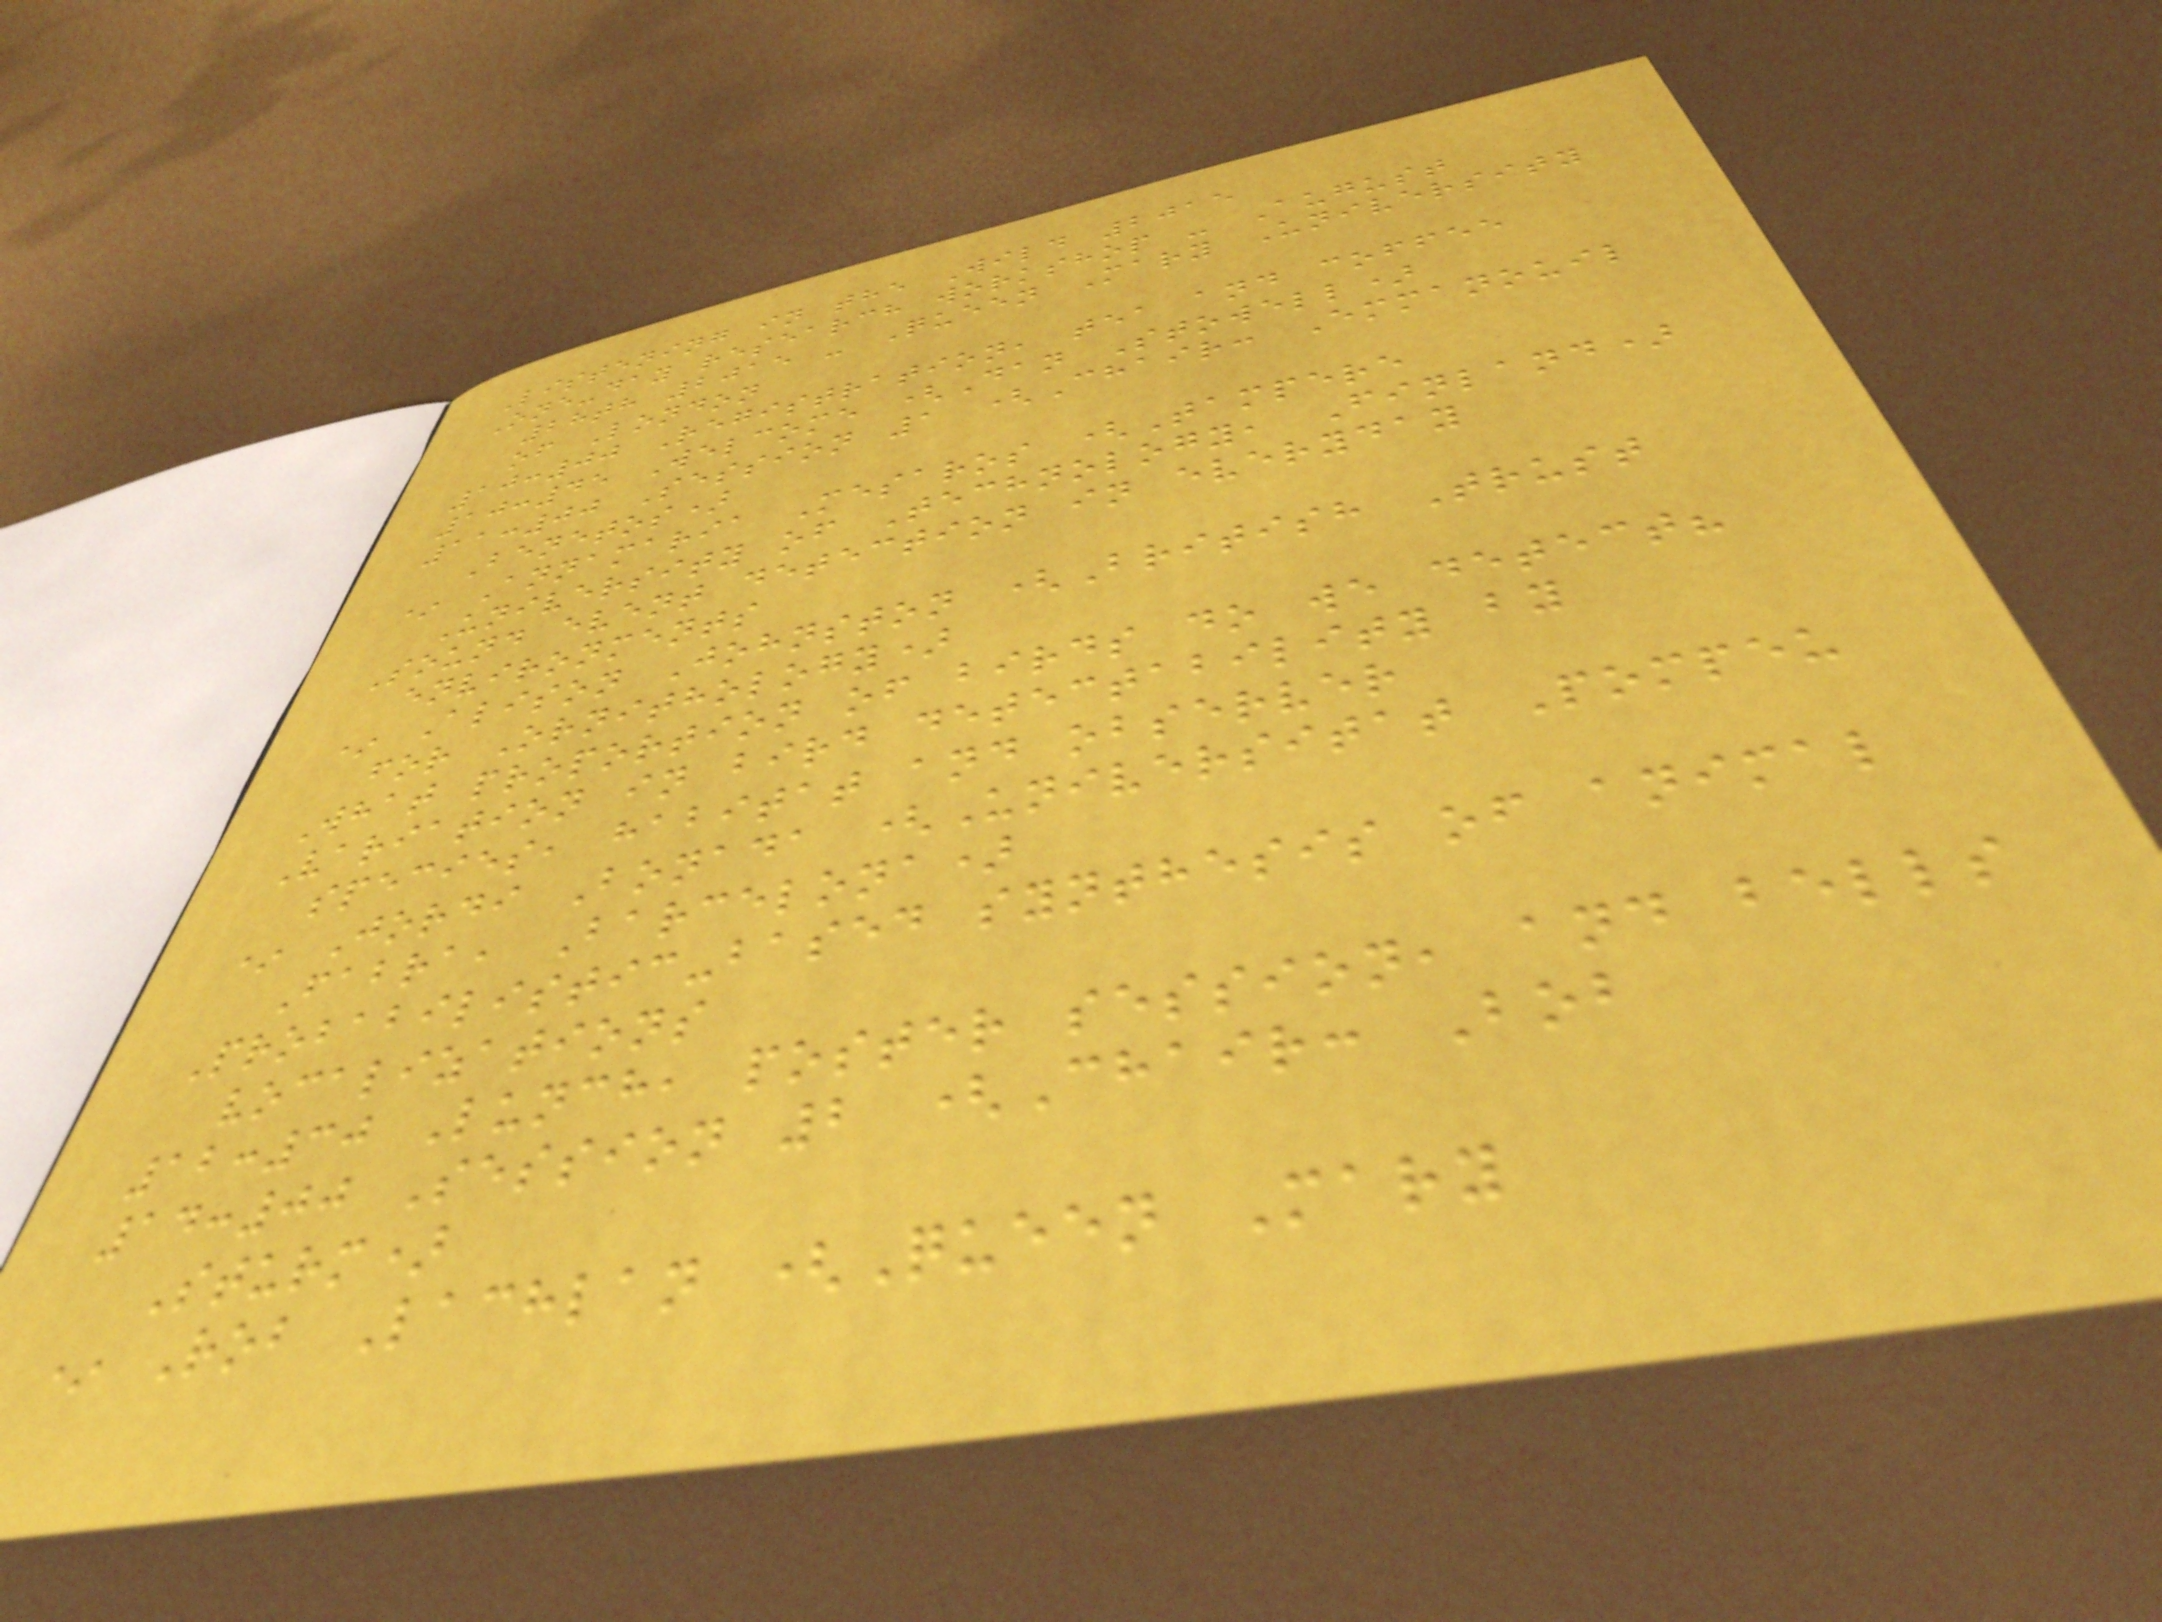Listening in the Wild 2015
One-day research workshop - August
28th 2015 - Queen Mary University
of London
10:00 Registration, tea and coffee
10:45 Welcome (Dan Stowell)
11:00 Session 1 (Chair: Emmanouil
Benetos)
* Annamaria Mesaros (Tampere
University of Technology, Finland)
Sound event detection in everyday
environments
* Alison Johnston (British Trust
for Ornithology)
What proportion of birds do we detect?
Variation in bird detectability by
species, habitat and observer
* Jordi Bonada (Universitat Pompeu
Fabra, Barcelona)
Probabilistic-based synthesis of animal
vocalizations
12:30 Lunch, poster session, and bells
14:00 Session 2 (Chair: Bob
Sturm)
* Rob Lachlan (Queen Mary
